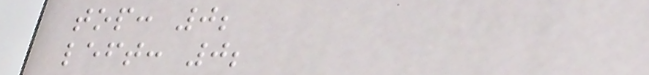top: 0;
left: 0;
